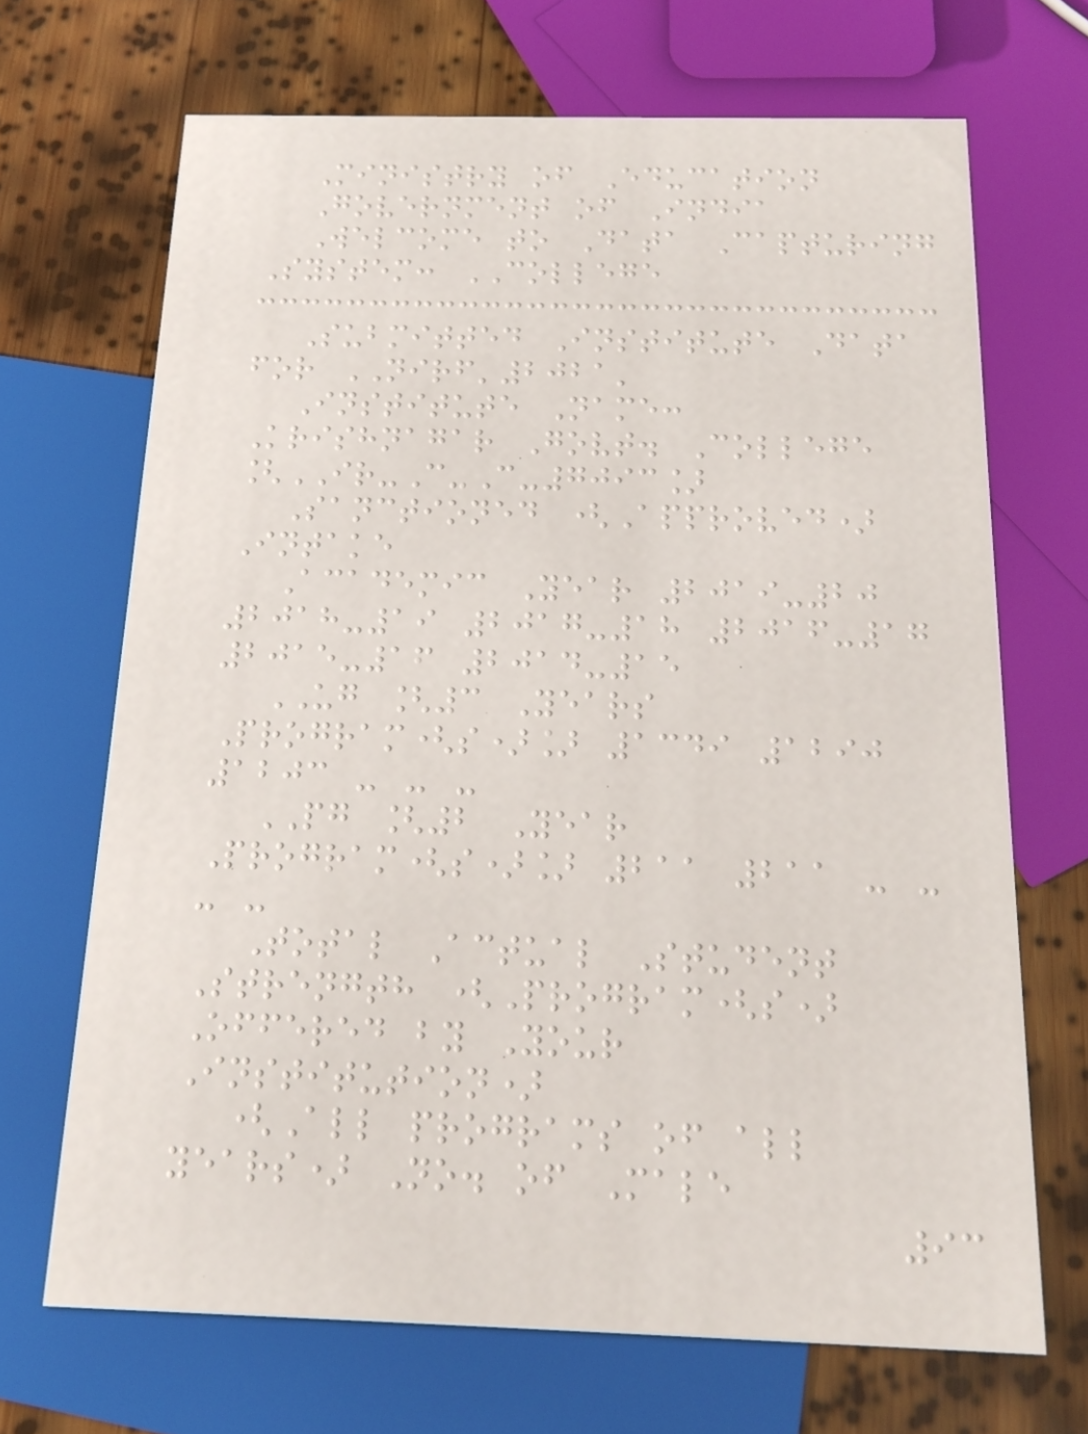Ministry of Education
Government of India
Welcome to Data Capturing
System: COLLEGE
Submitted Institute Data
for NIRF'2021'
Institute Name:
Krishnagar Govt. College
[IR-C-C-7093]
Sanctioned (Approved)
Intake
Academic Year 2019-20
2018-19 2017-18 2016-17
2015-16 2014-15
UG [3 Years
Program(s)] 1349 1290
1203 - - -
PG [2 Year
Program(s)] 211 211 - -
- -
Total Actual Student
Strength (Program(s)
Offered by Your
Institution)
(All programs of all
years) No. of Male
93
